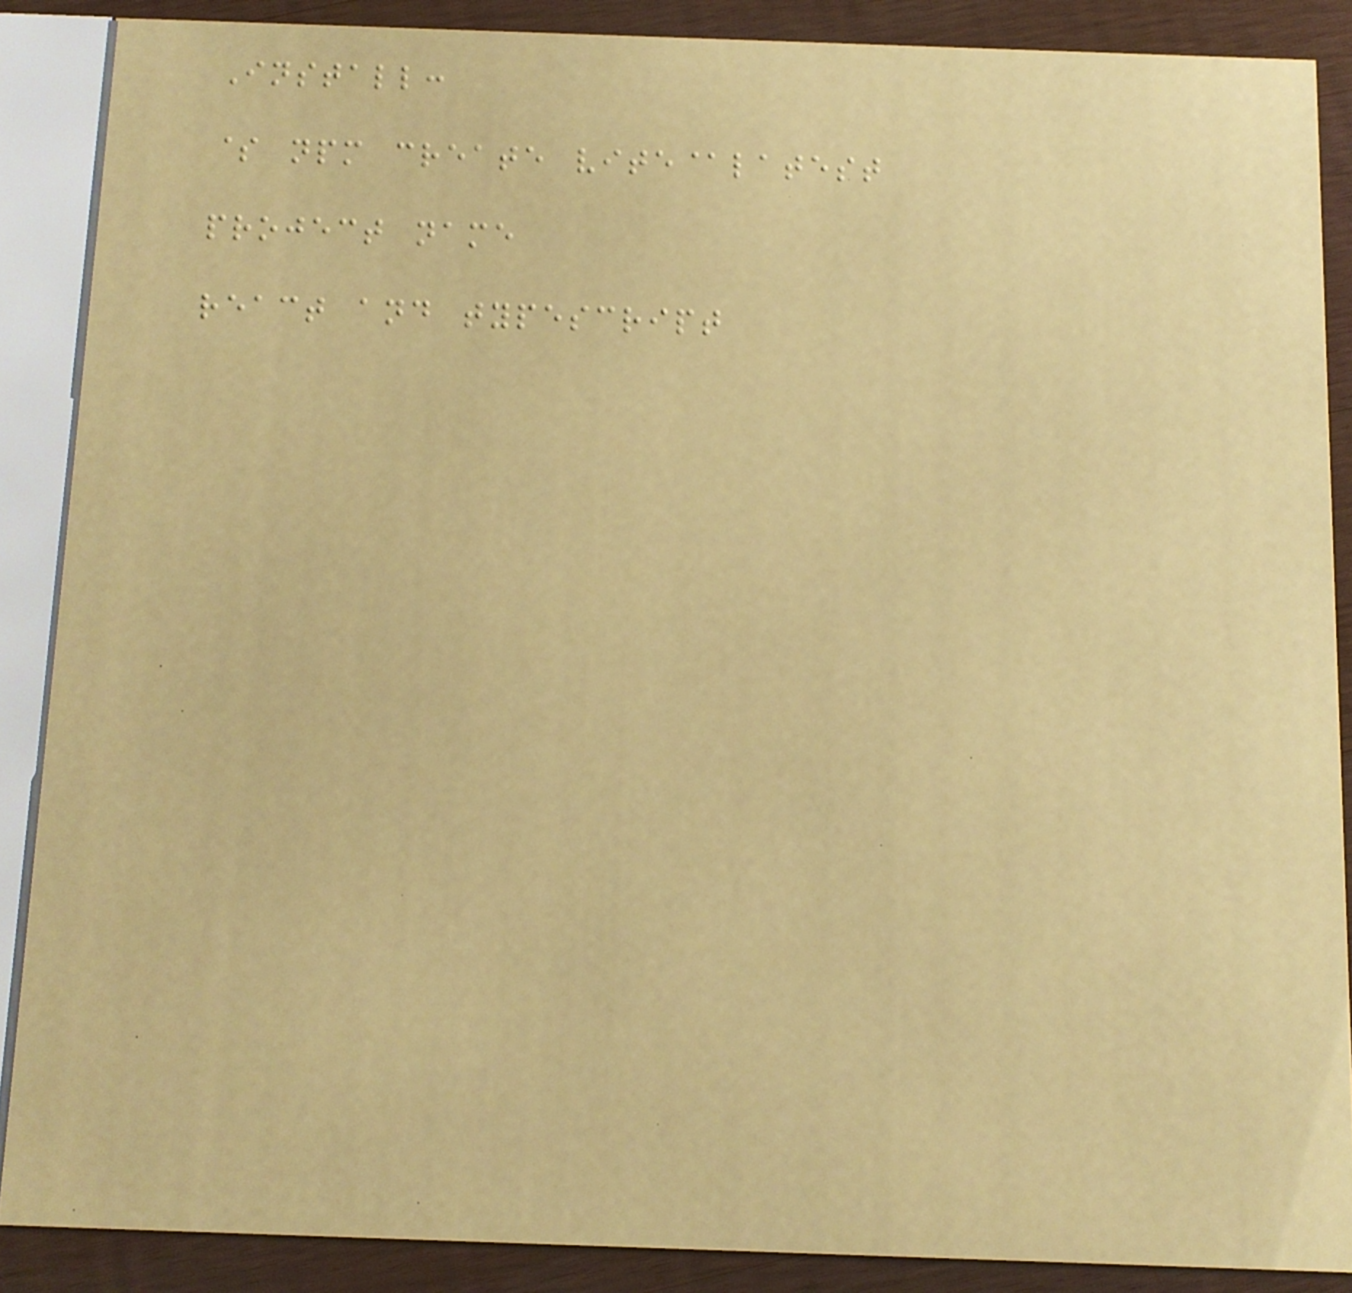Install:
$ npm create vite@latest
project name
react and typescript
